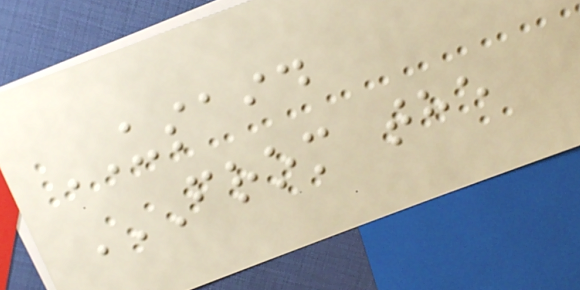USAID
FROM THE
